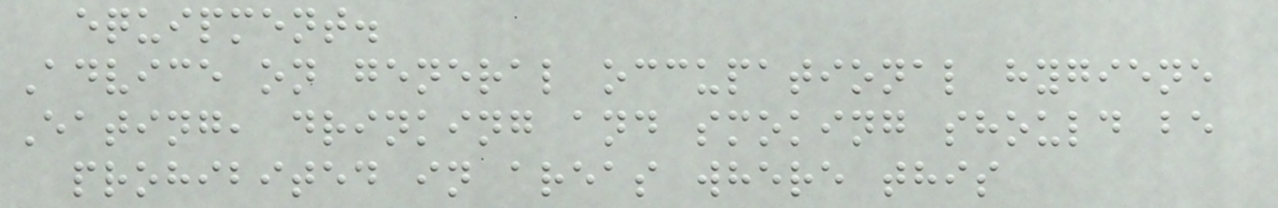equipment.
Advice on general occupational hygiene
Eating, drinking and smoking should be
prohibited in areas where this
